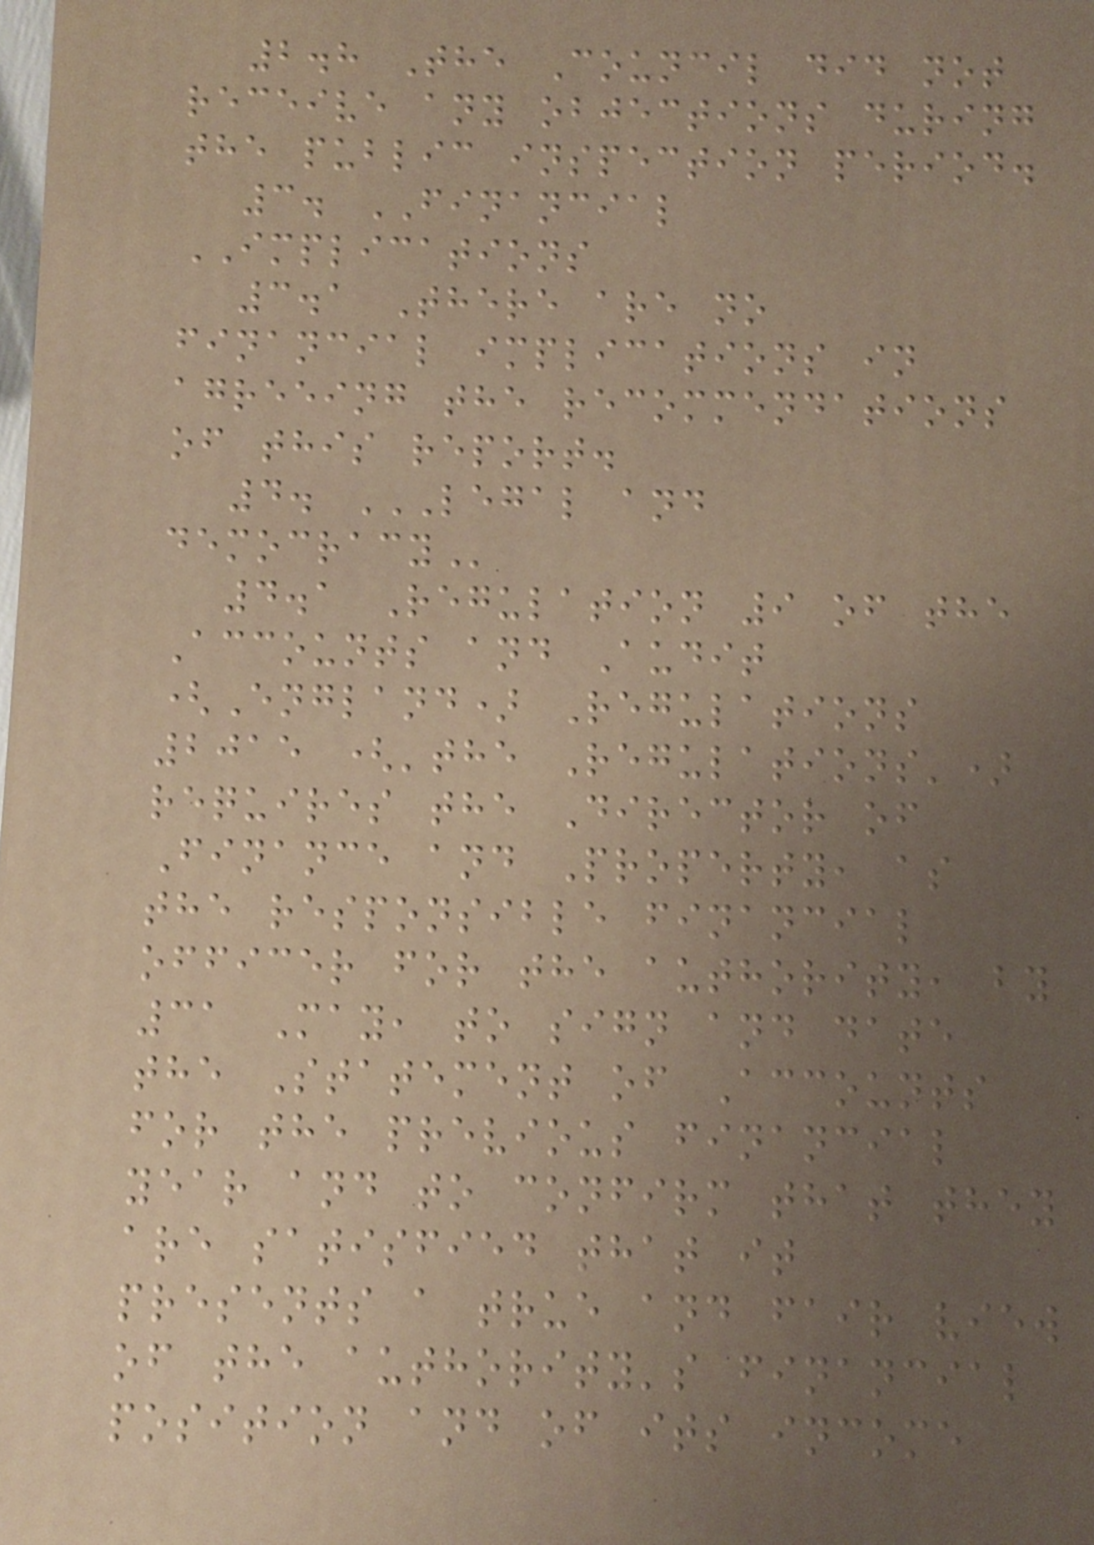2.8 The Council did not
receive any objections during
the public inspection period.
3. FINANCIAL
IMPLICATIONS
3.1 There are no
financial implications in
agreeing the recommendations
of this report.
4. LEGAL AND
DEMOCRACY
4.1 Regulation 9 of the
Accounts and Audit
(England) Regulations
2015 ('the Regulations')
requires the Director of
Finance and Property, as
the responsible financial
officer for the authority, by
31 May, to sign and date
the Statement of Accounts
for the previous financial
year and to confirm that they
are satisfied that it
presents a true and fair view
of the authority's financial
position and of its income
